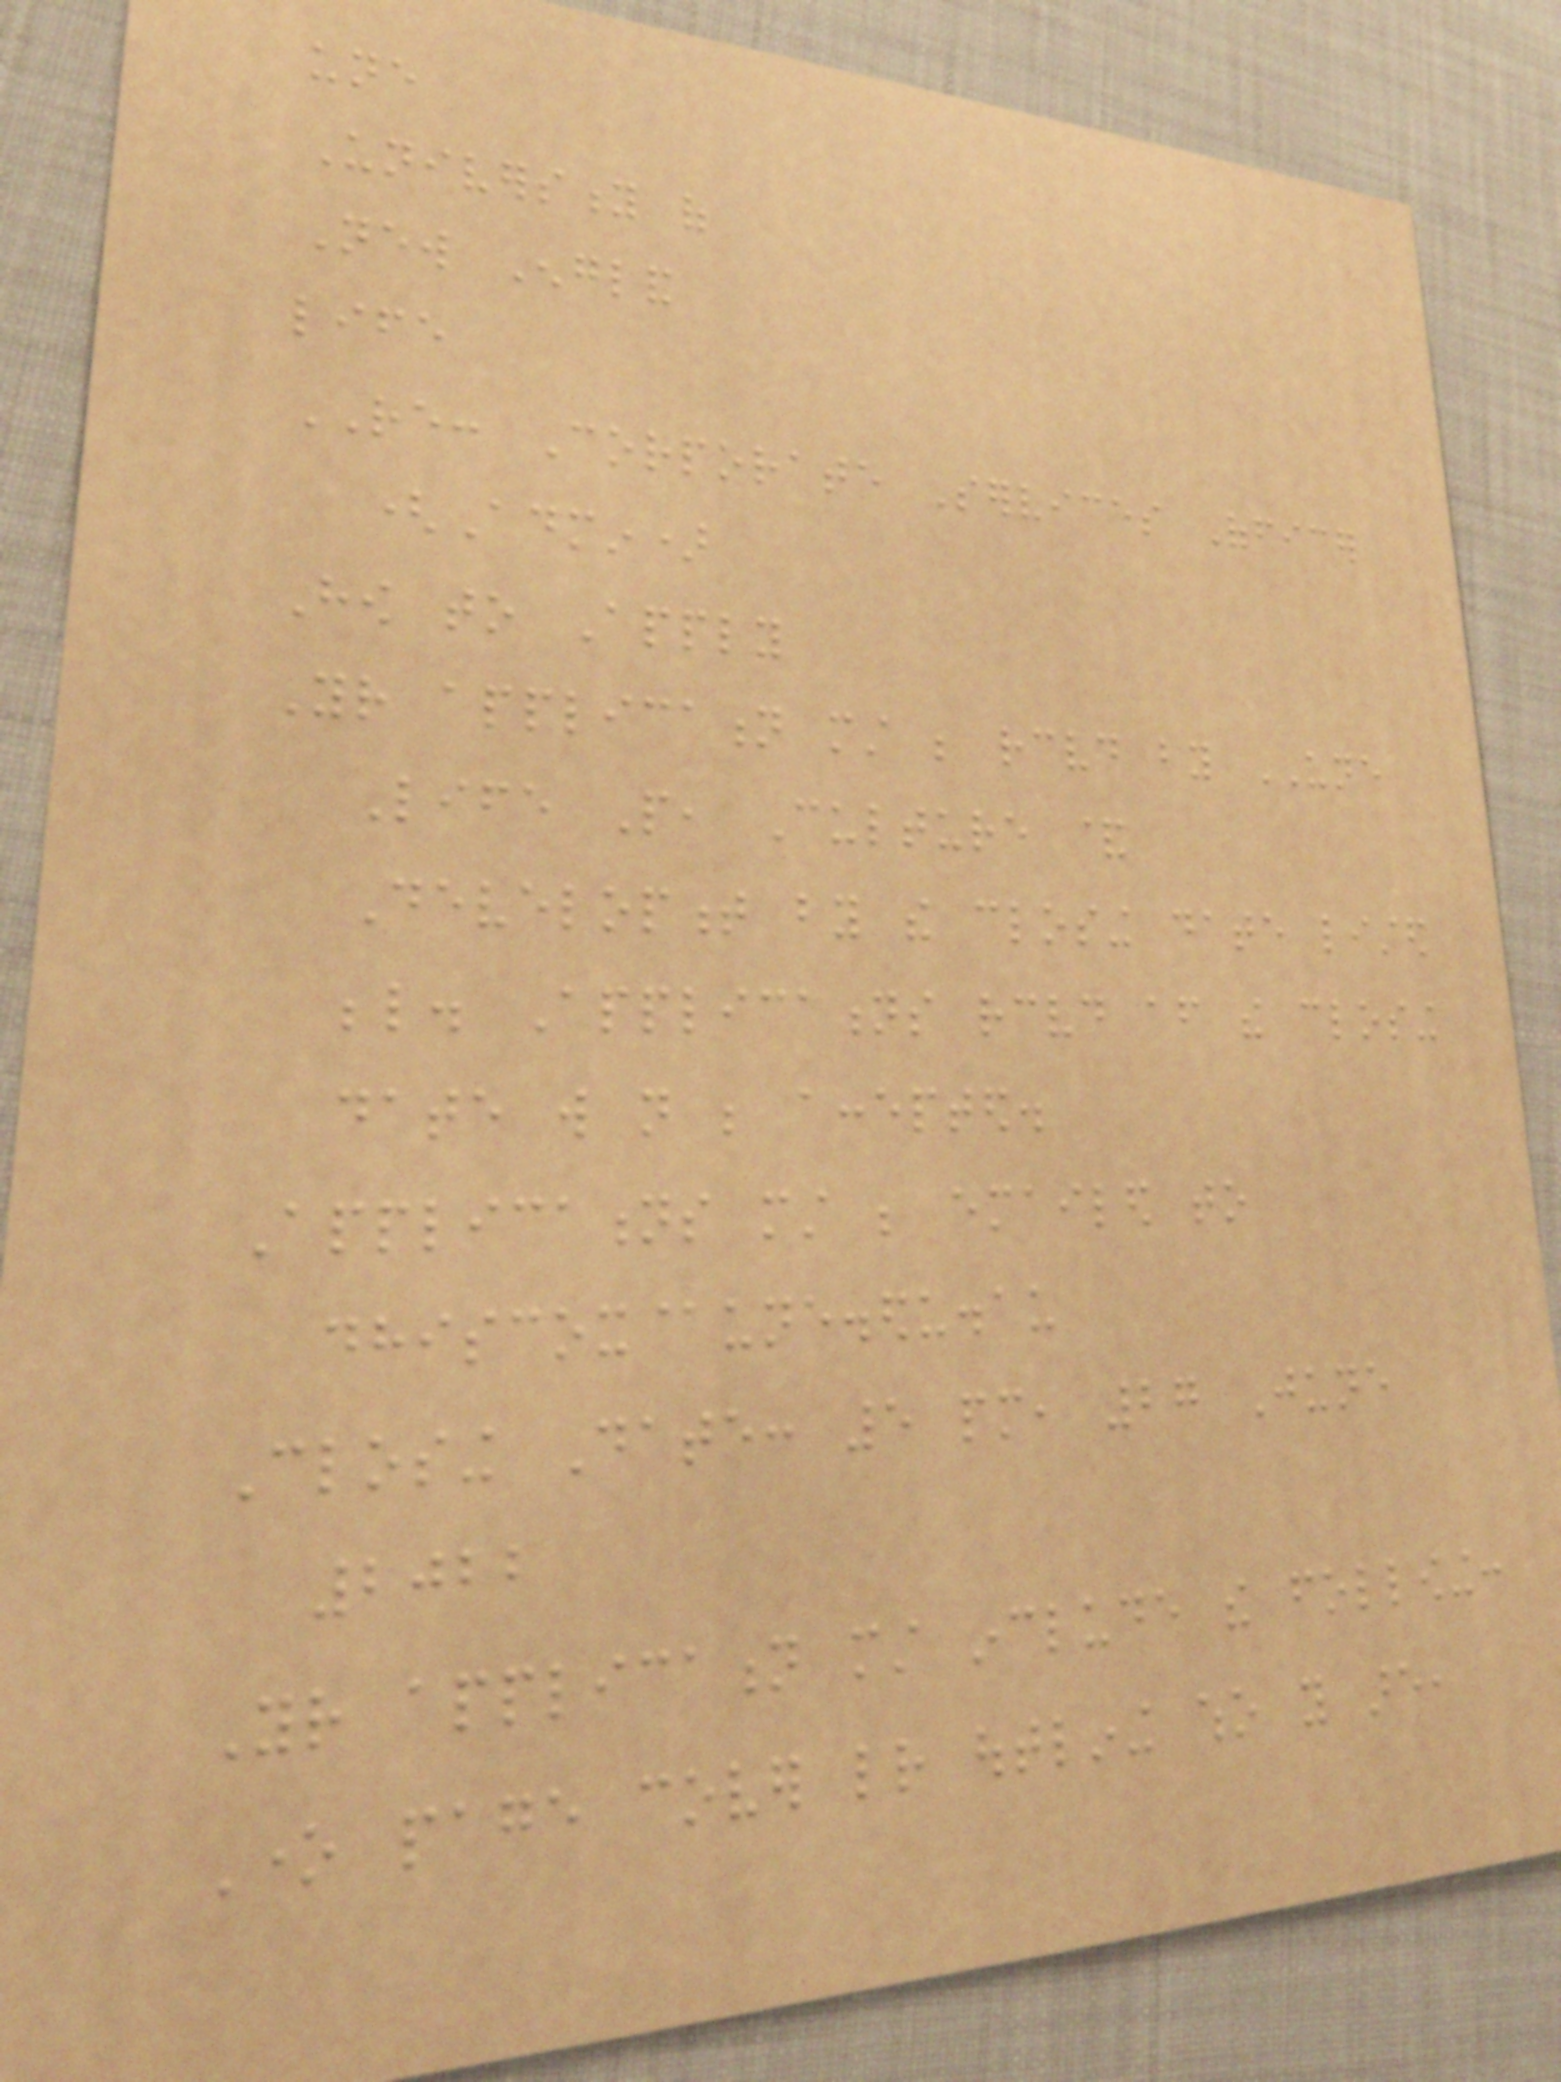une
University of
New England
life
RE: Corporate Services Officer
(Admin)
How to Apply
Your application must be received by UNE
Life People, Culture &
Development by the closing date listed
below. Applications received after the closing
date will not be accepted.
Applications must be emailed to
dhiscox@une.edu.au
Closing Date: 5 pm, 27 June
2022
Your application must include the following:
One page cover letter outlining who you are,
